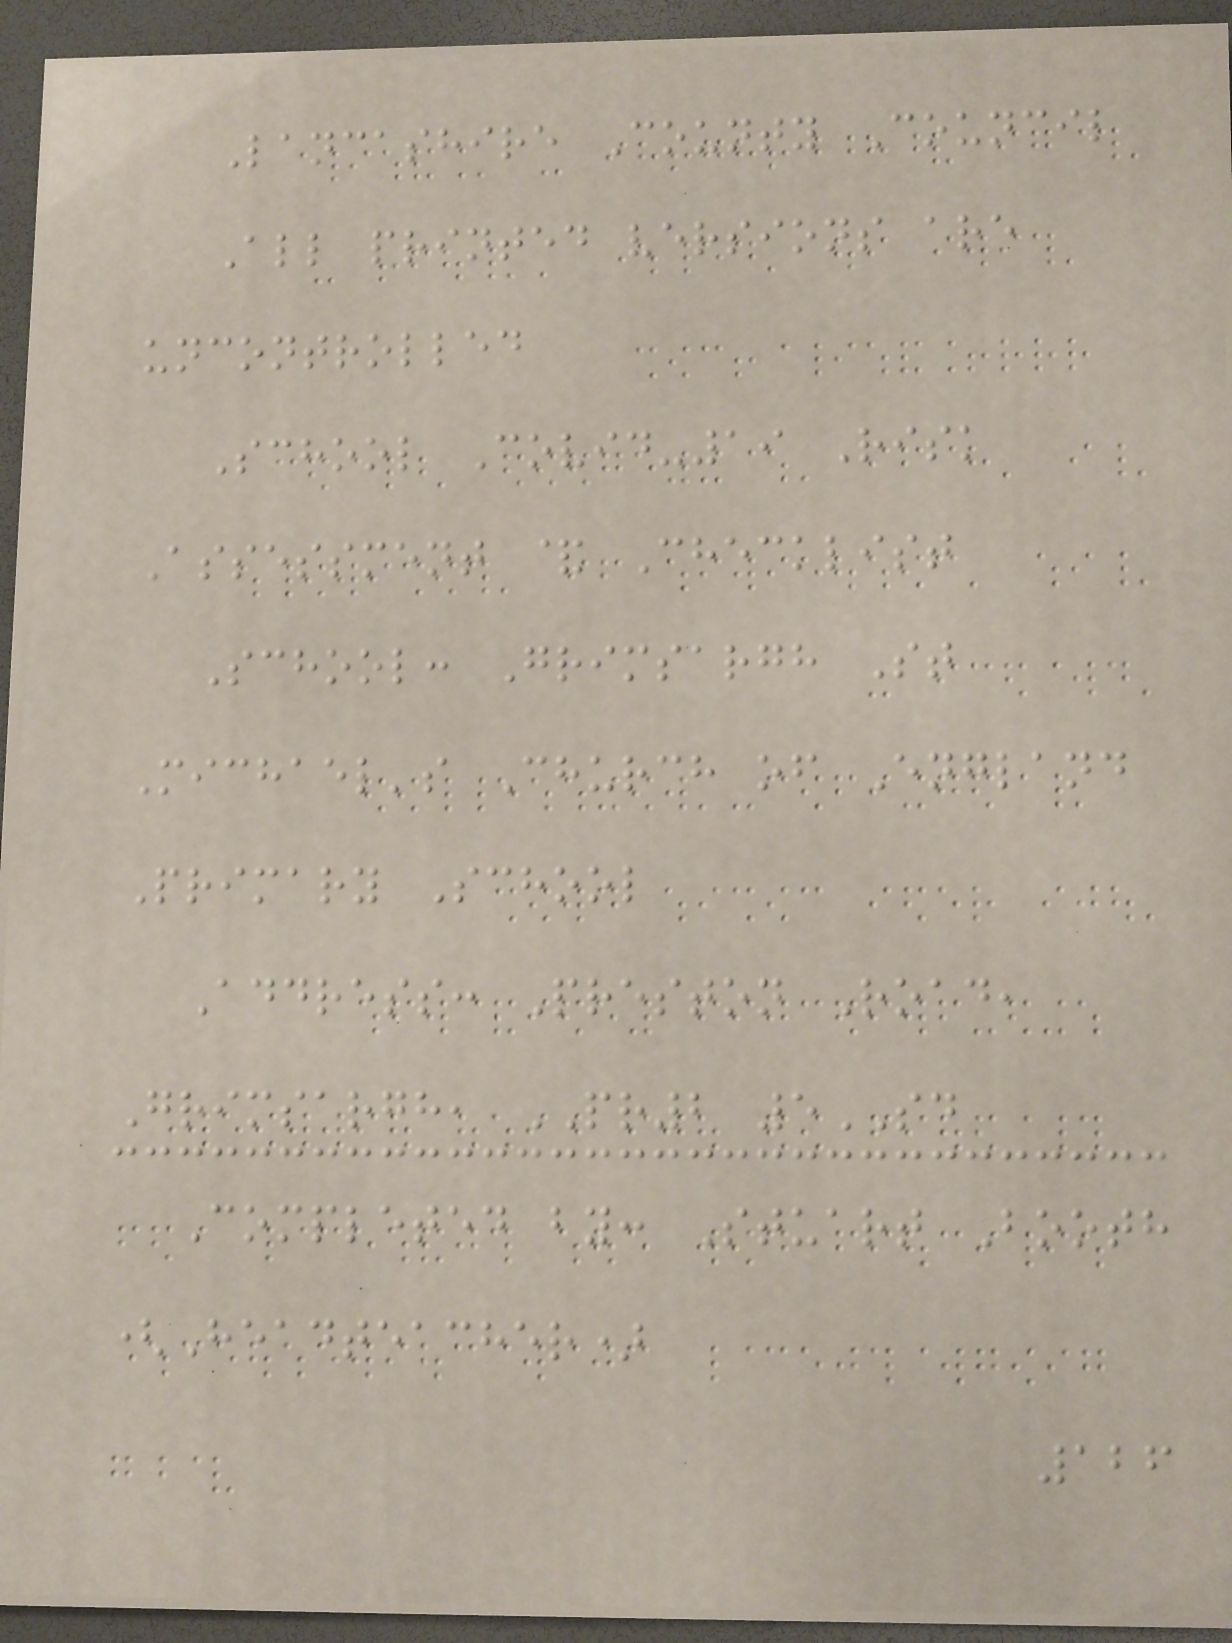Lancashire County Council
All printed versions are
uncontrolled
School Covid-19 Risk
Assessment & Checklist
School: Grimsargh St
Michael's Church of England
Primary School
Address: Preston Road,
Grimsargh, PR2 5SD
Completed by: Stuart Booth
(Headteacher)
126
